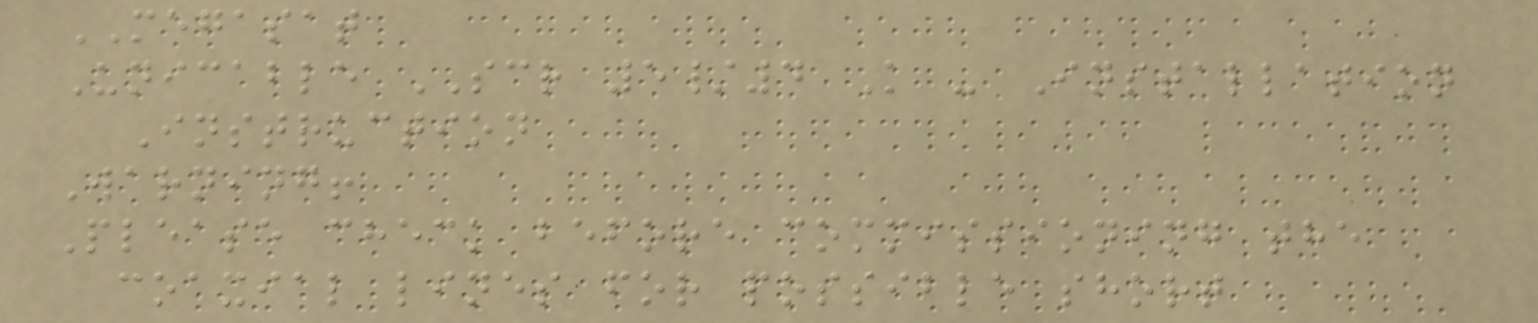MEGASAT
Unicable SCR 5/4 K - Installation
Instruction
Warning!
Please check before commissioning the
coaxial lines for possible short
